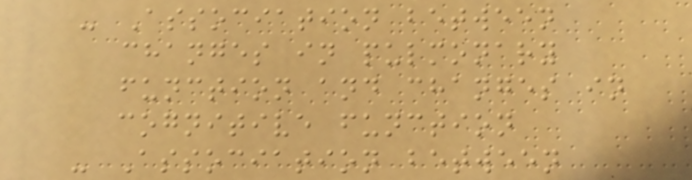- Association between
changes in pulmonary
function and changes in
cognitive function
- Association between
